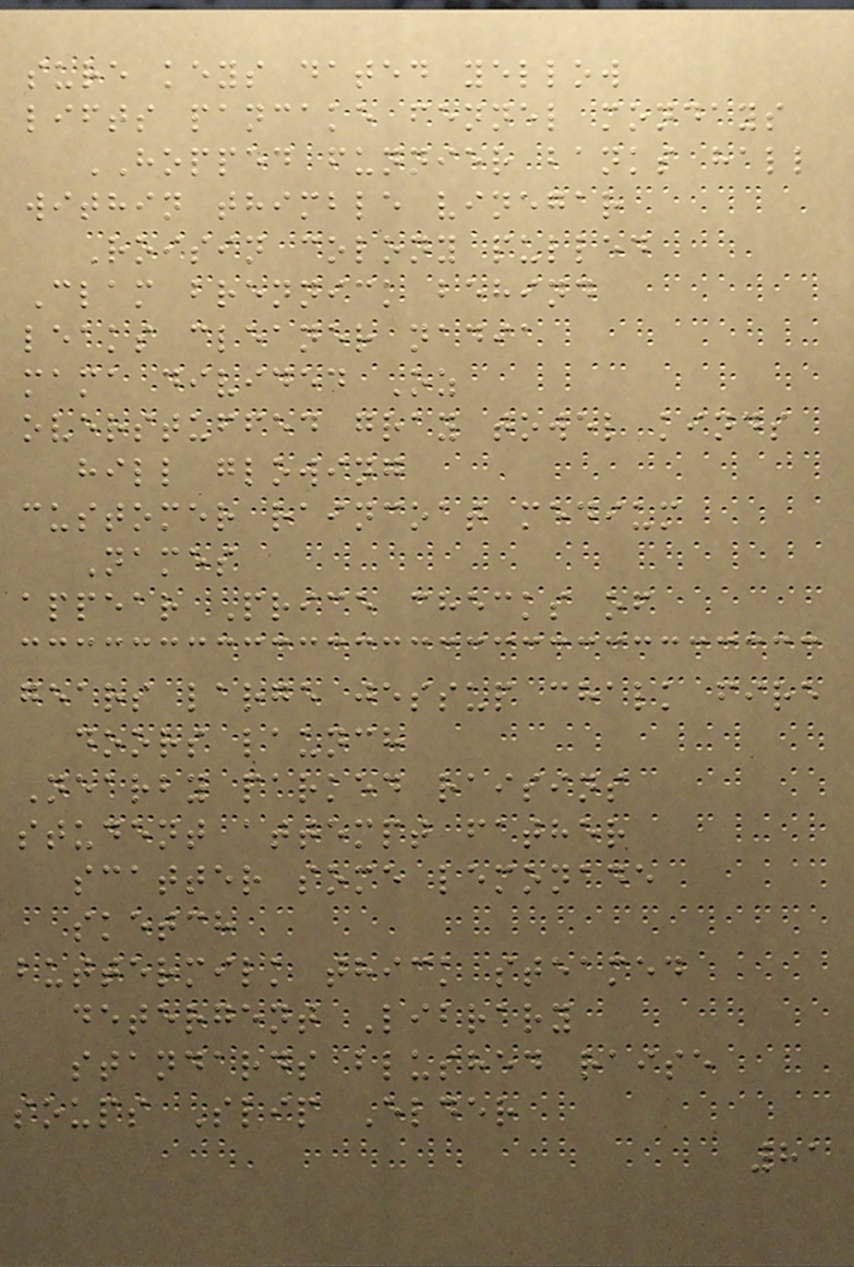sure keys dated yellow
lifts pancake fennel mondays
HOPPED funnier banks hall
within thimble vinegar
Roisin colony pulled
Clam brennick behind
leaks cleaner nadia
mama divided Oz
overstuffed gray towel kinds
hill glowing
customer raincoat medium
Names
appear Price checks of
gears large jessup chalk fire
doors launch
Nearby parked raisins
student attempt father
scatter some lemonade
sketch
buttermilk thick steamed
detergent Library
standards blushed raise
soups Slip Elder
81
